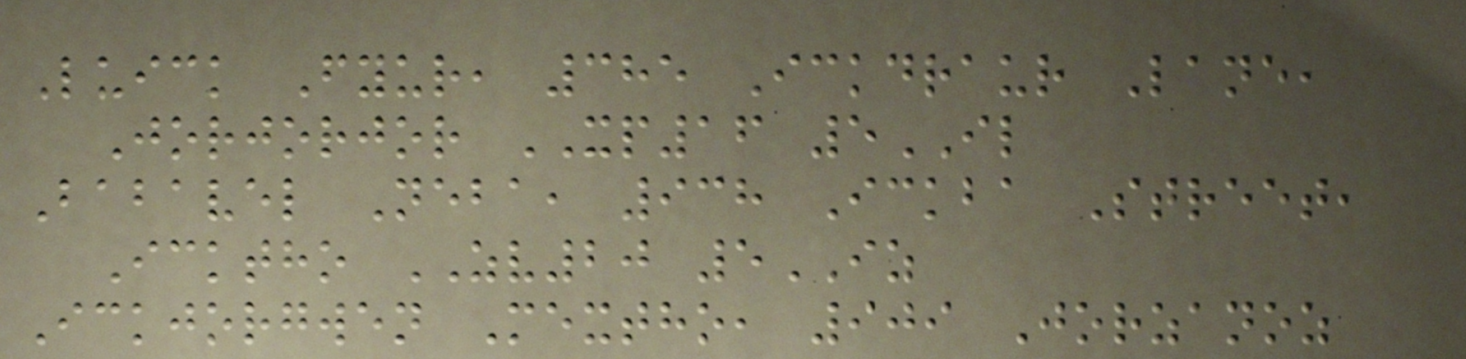Luick Fyur, 385 Ickdraur Lane,
Jorjorjor XP16 5IL
Babavel Neba, 938 Ickba Street,
Icktho ZV20 5IZ
Ickjorgwen Mextho, 909 Jorzanoz
